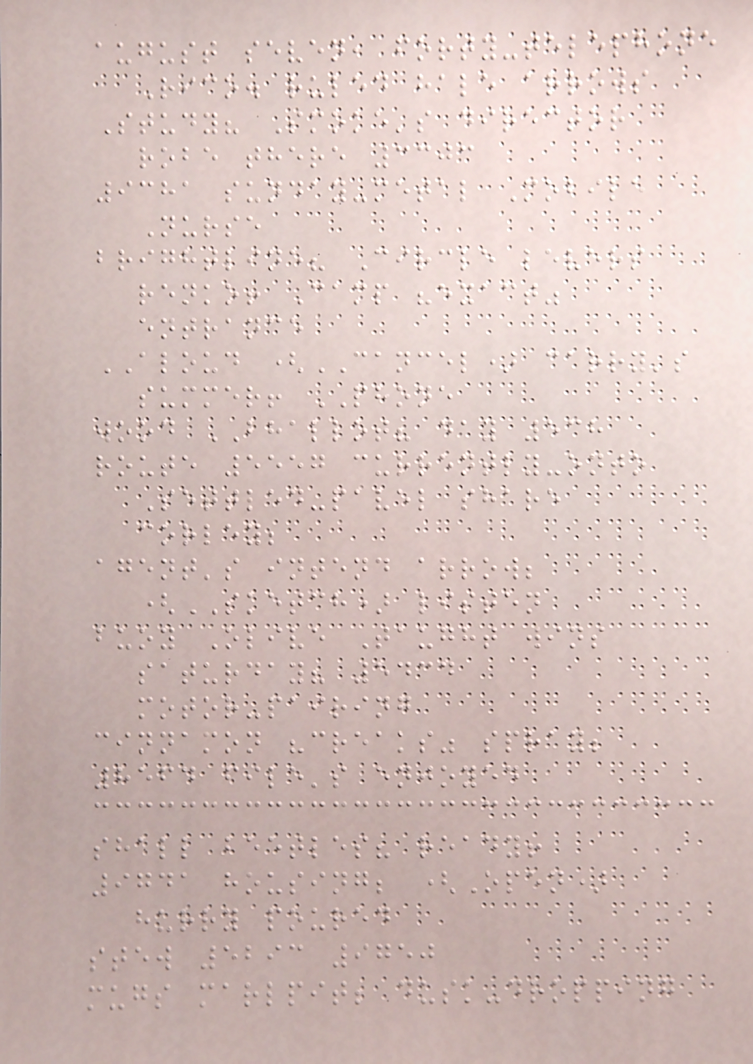august seven, forty-telephone
Rico. ruled hale arrows
Study? Smoke's director
robe there 3303
9381 sunday-metal Mobile
Nurse
brightline? Circle levers
renko! Camp "exact"
entrance
ALOUD (CANCEL) carry's
summer! PHONE
wood BHALLOT? day 538
route 5557 currently-onto
Settled-pavel share
corley;
agent's intend arrow;
(SKETCH) listen
buoy Olive Taught wins
saturday? 5434
motor-pairing
cinnamon "creaks" spray;
8564 file's enjoyed
shall beetles? ready!
9741 housing; (Open)
hurry poured
stew 5293 9750
mugs marlpit; dusk-dropping
